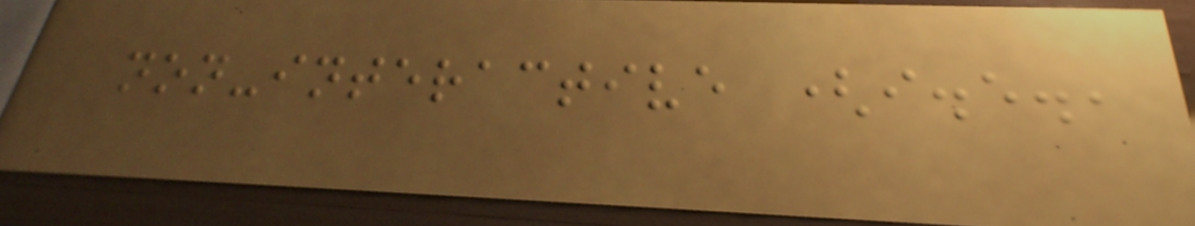non-interactive (i.e.,
